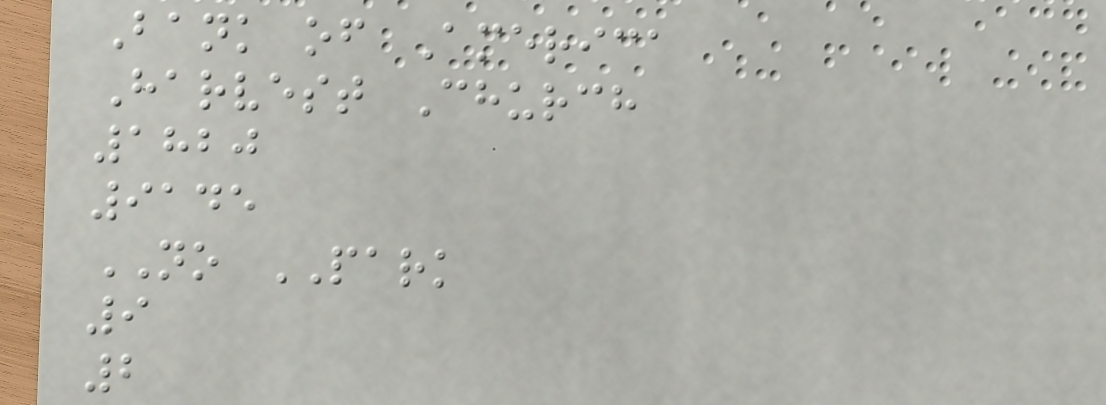Bank of America
Harvest Church
1820
9145
NO PARK
9
2
